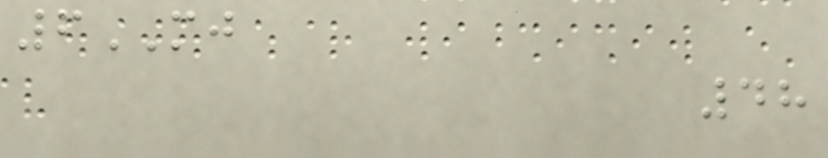6MJ
48
